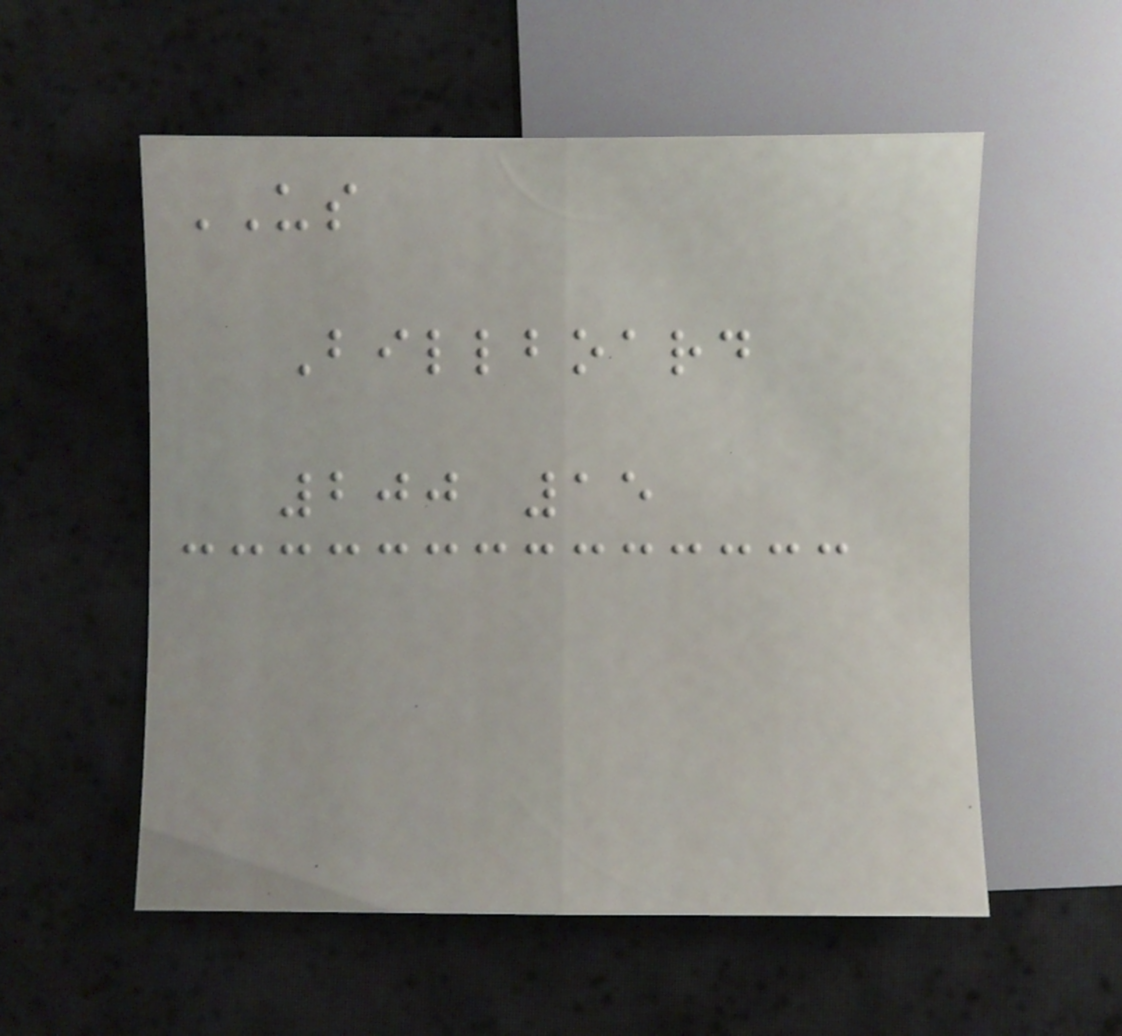US
Billboard
200 15
